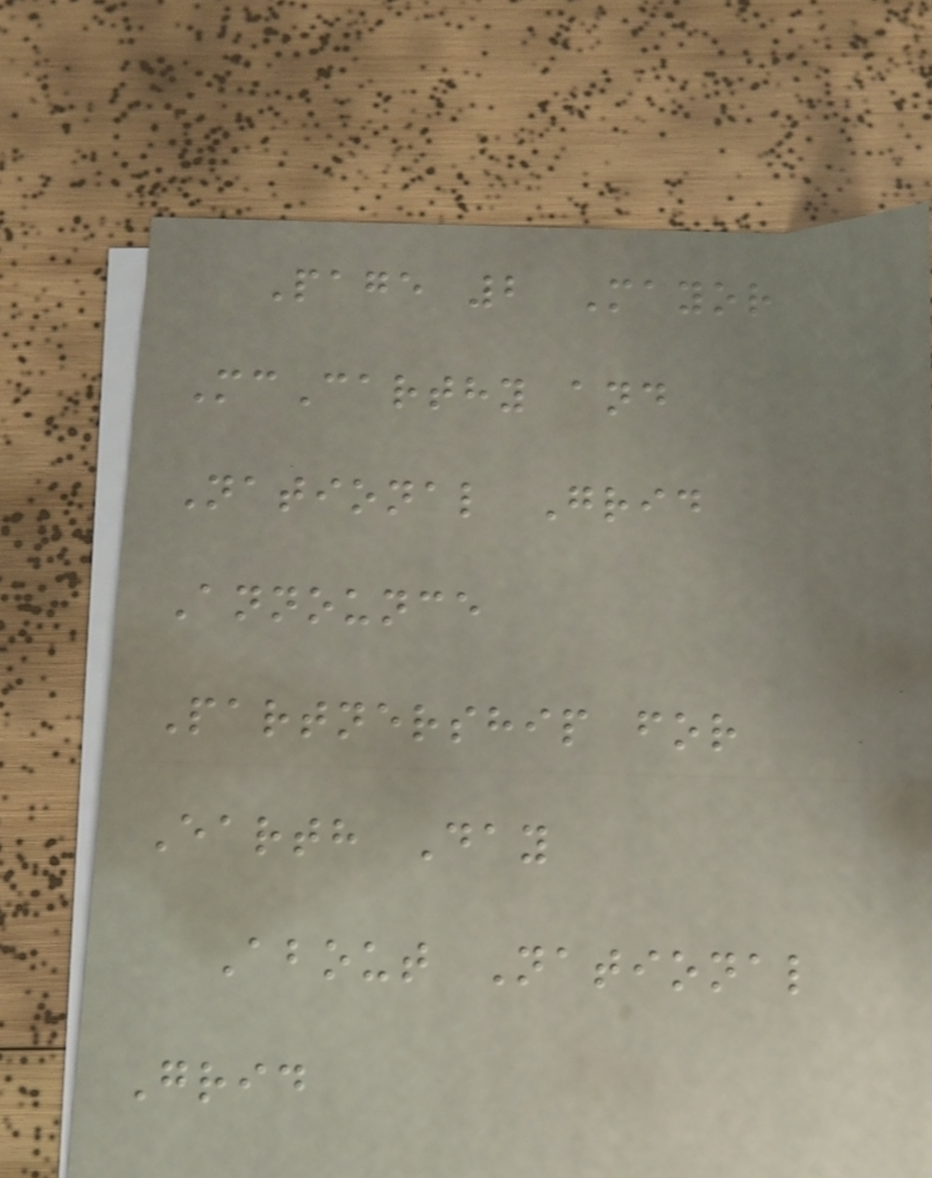Page 2 Mayor
McCarthy and
National Grid
Announce
Partnership for
Earth Day
About National
Grid
